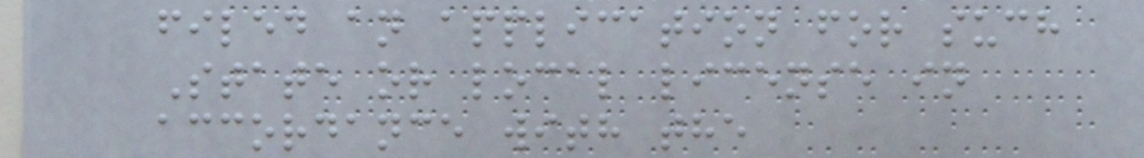filed an application for such
State or local license in
accordance with the
